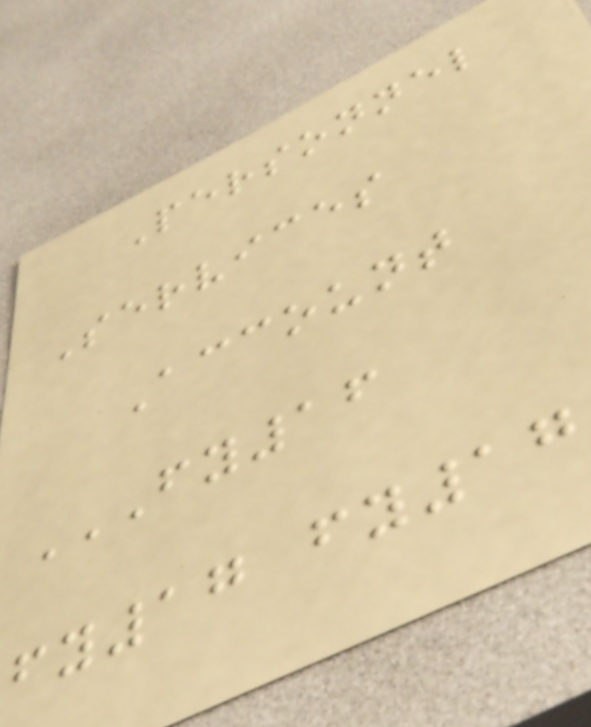Personnel
Services
Account
FY16
FY17 FY17
